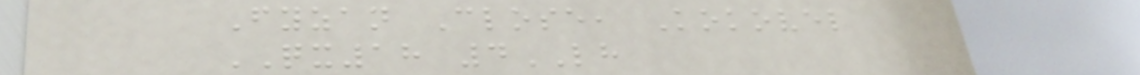Fyzan Close, Kokovel
QX18 4LH
